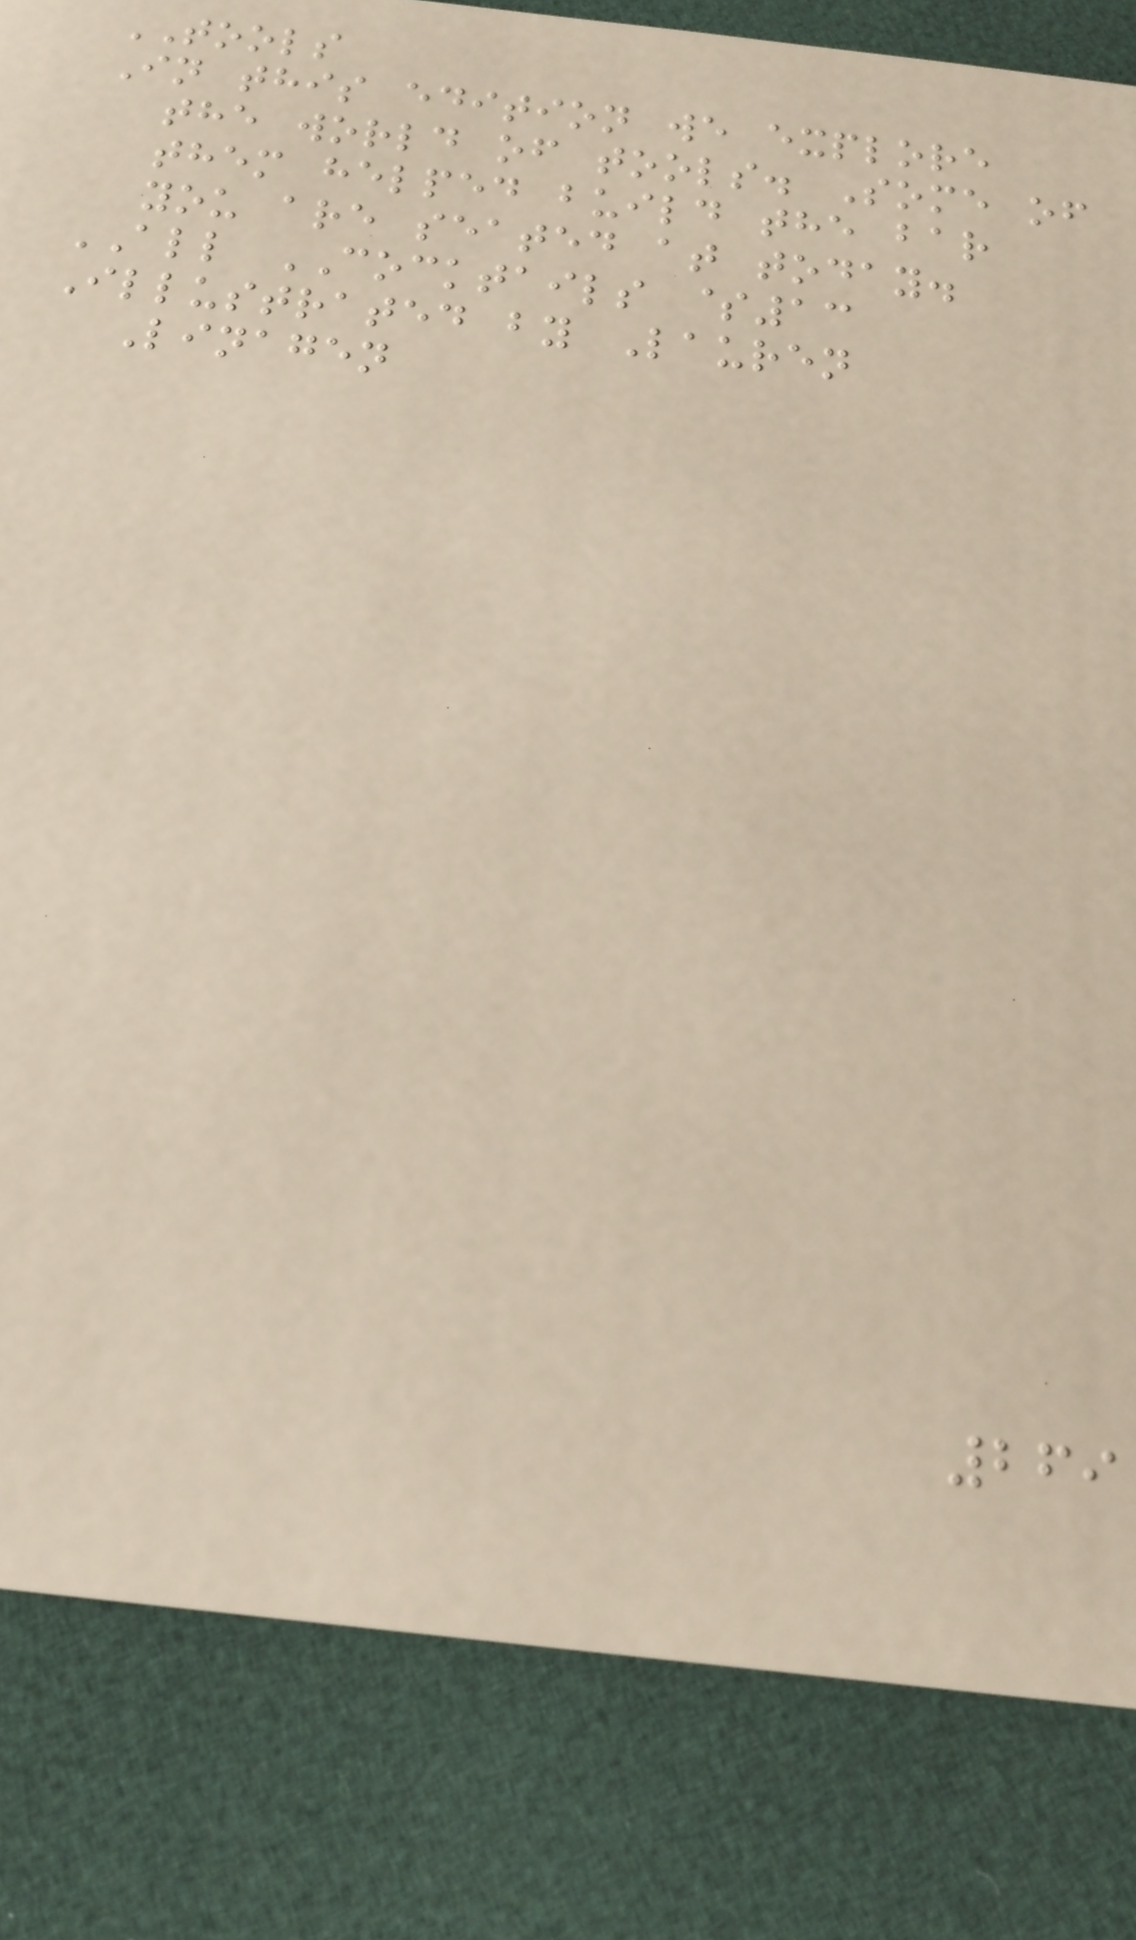TOOLS
In this edition we explore
the world of tools. Some of
them helped build the bar
you are seated at today.
ALL COCKTAILS $13
Illustrated by Lauren
Linagen
269
